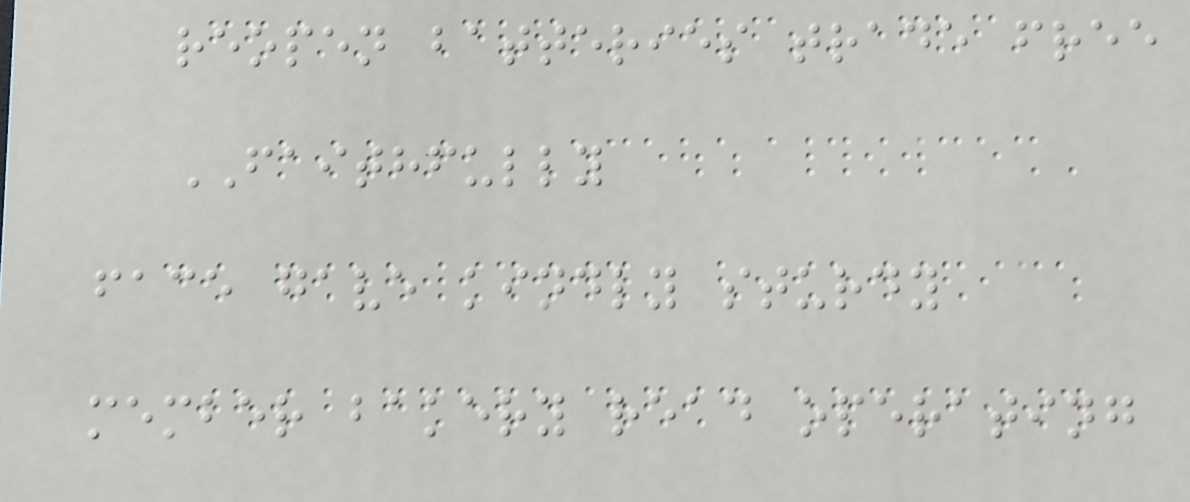reopen batteries trade free
FAITHFULLY
face gave kindly sturdy
member bakery read operating
